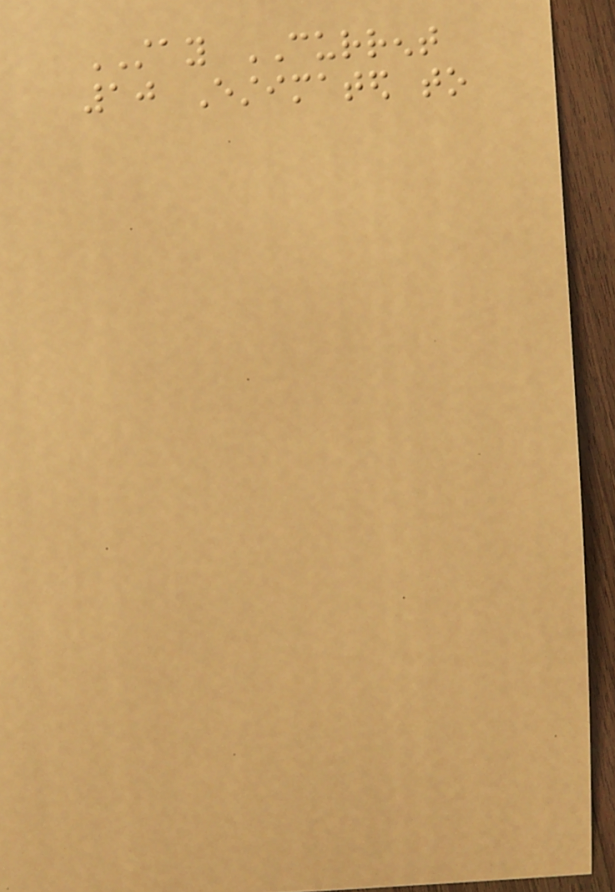STAY CURRENT
10 Estimated to
